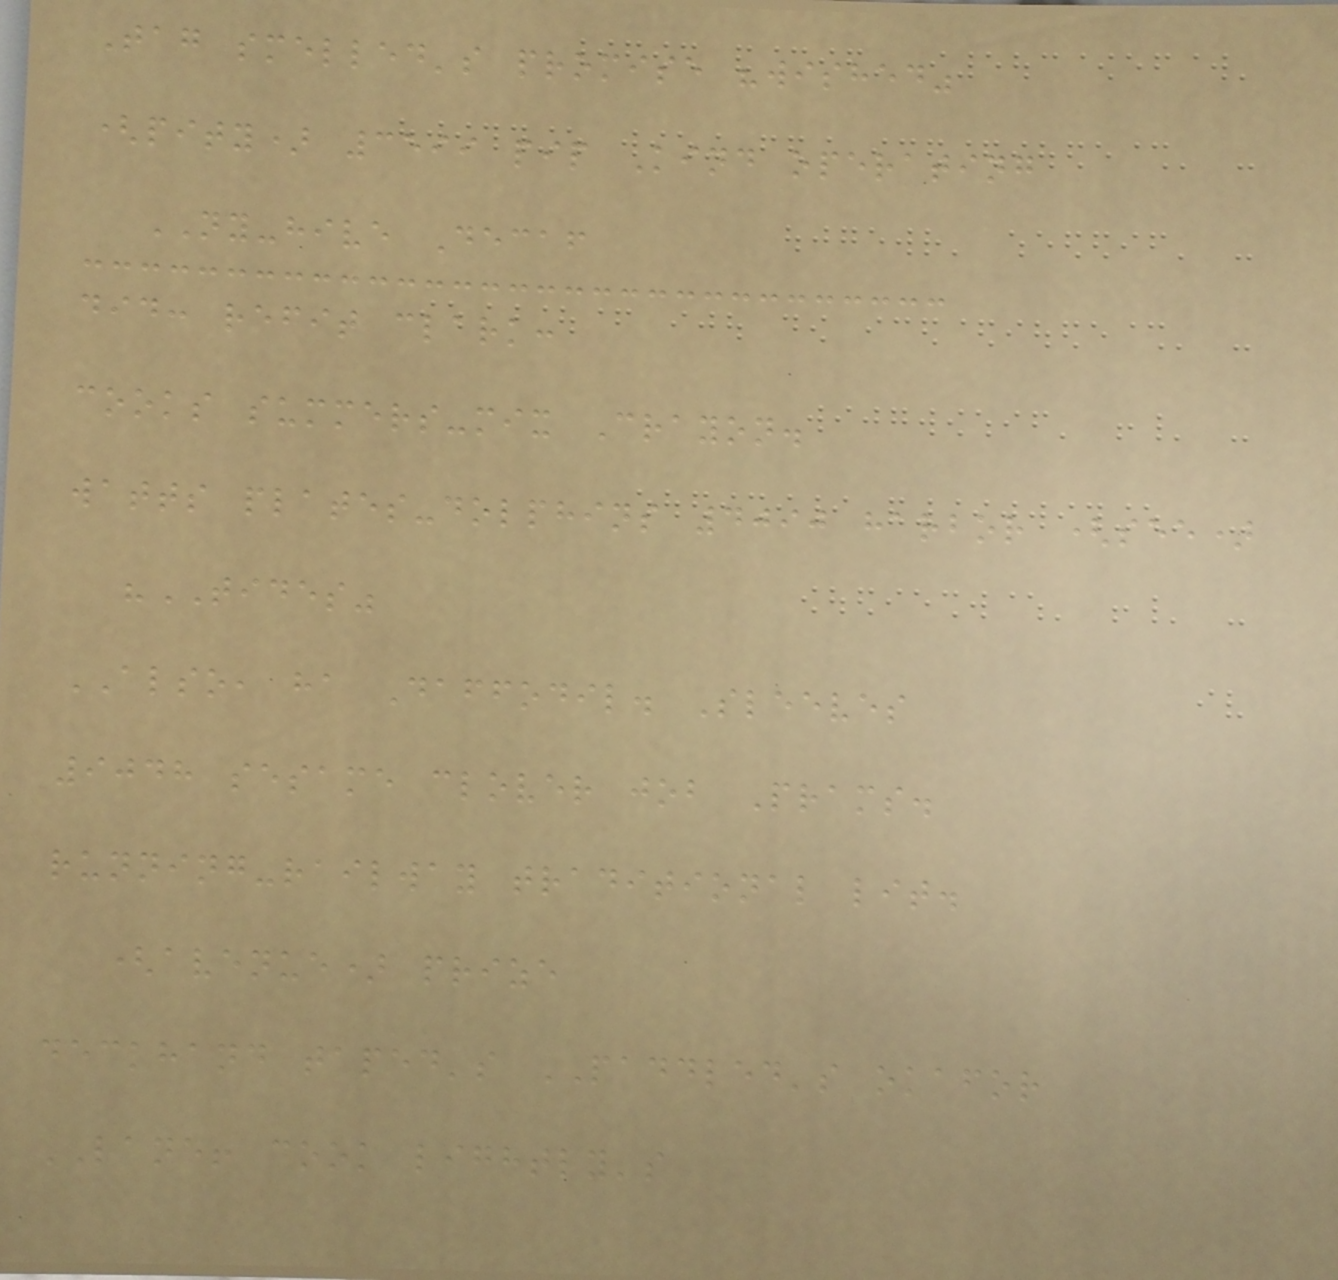Tag smelled's promise "wished"
(pity) 3599 pip Kind operating
NY-hive Decaf
did: refit clark:
cooks summers-mix Crayon.
watts plates-dolphins 4090 harbor (see)
"TIDES"
ALSO, ha Daffodil. Sleeves
9048 sesame clover job Prams.
running-railway traditional lit.
(avenue) prize
deckhand taped's PADDLED's okafor
LANE! cook lightly's
